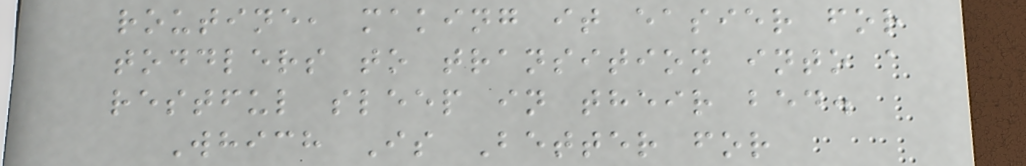routine, making it easier for
toddlers to transition into a
restful sleep in their bed.
Which Is Better for
